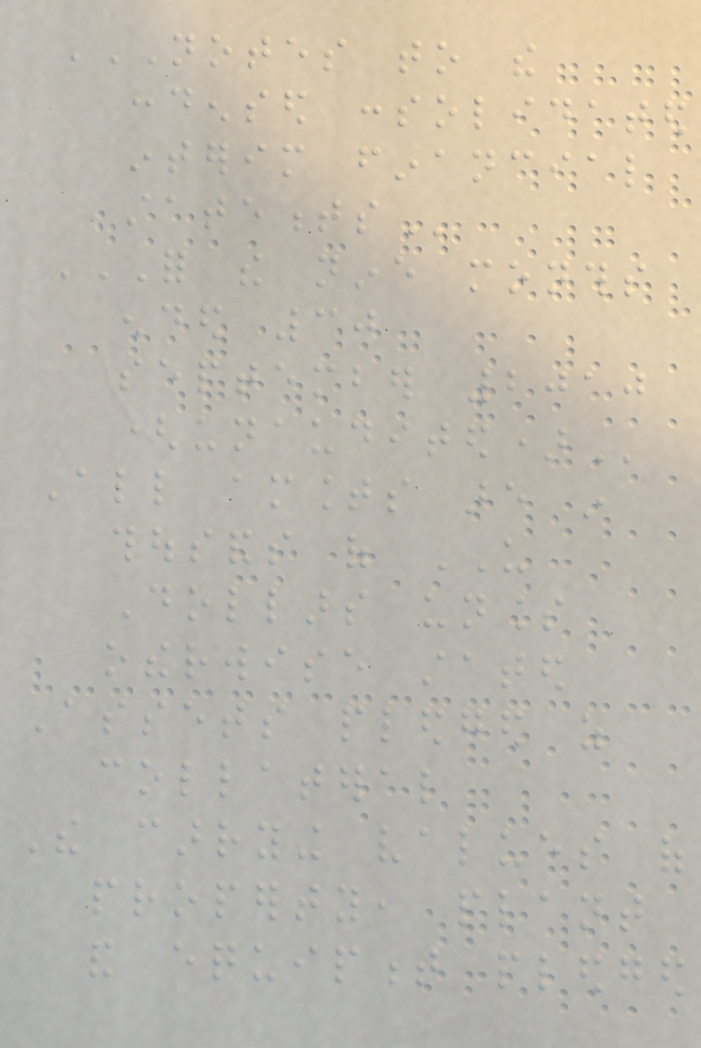NOTES TO THE
CONDENSED CONSOLIDATED
INTERIM FINANCIAL
STATEMENTS
FOR THE NINE MONTHS
ENDED 30
SEPTEMBER 2010
(UNAUDITED)
All amounts are in
thousands of US
Dollars unless
otherwise stated
Assets pledged as
collateral
The carrying values of
property, plant
and equipment pledged
